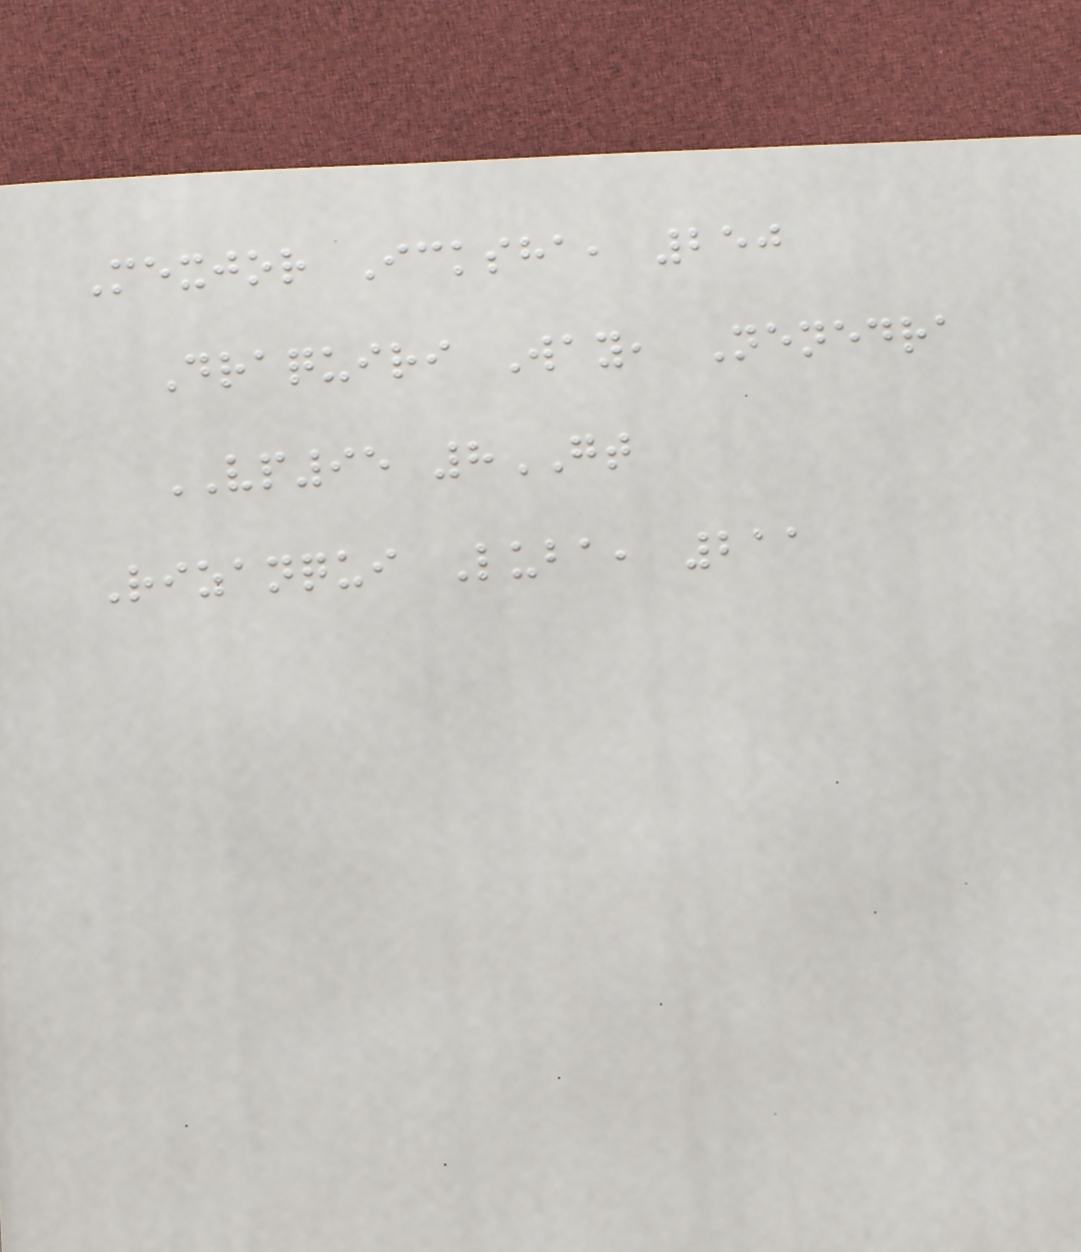Mexjor Icksha, 250
Draquiri Way, Nenedra
VP95 8GT
Rizanqui Luba, 211
